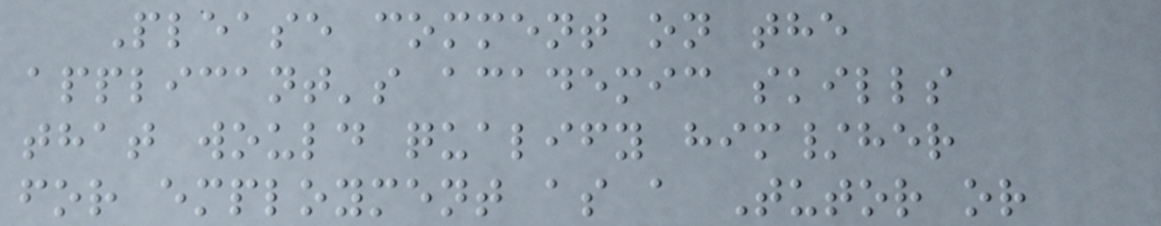Please comment on the
applicant's academic skills
that would qualify him/her
for employment as a Tutor or
